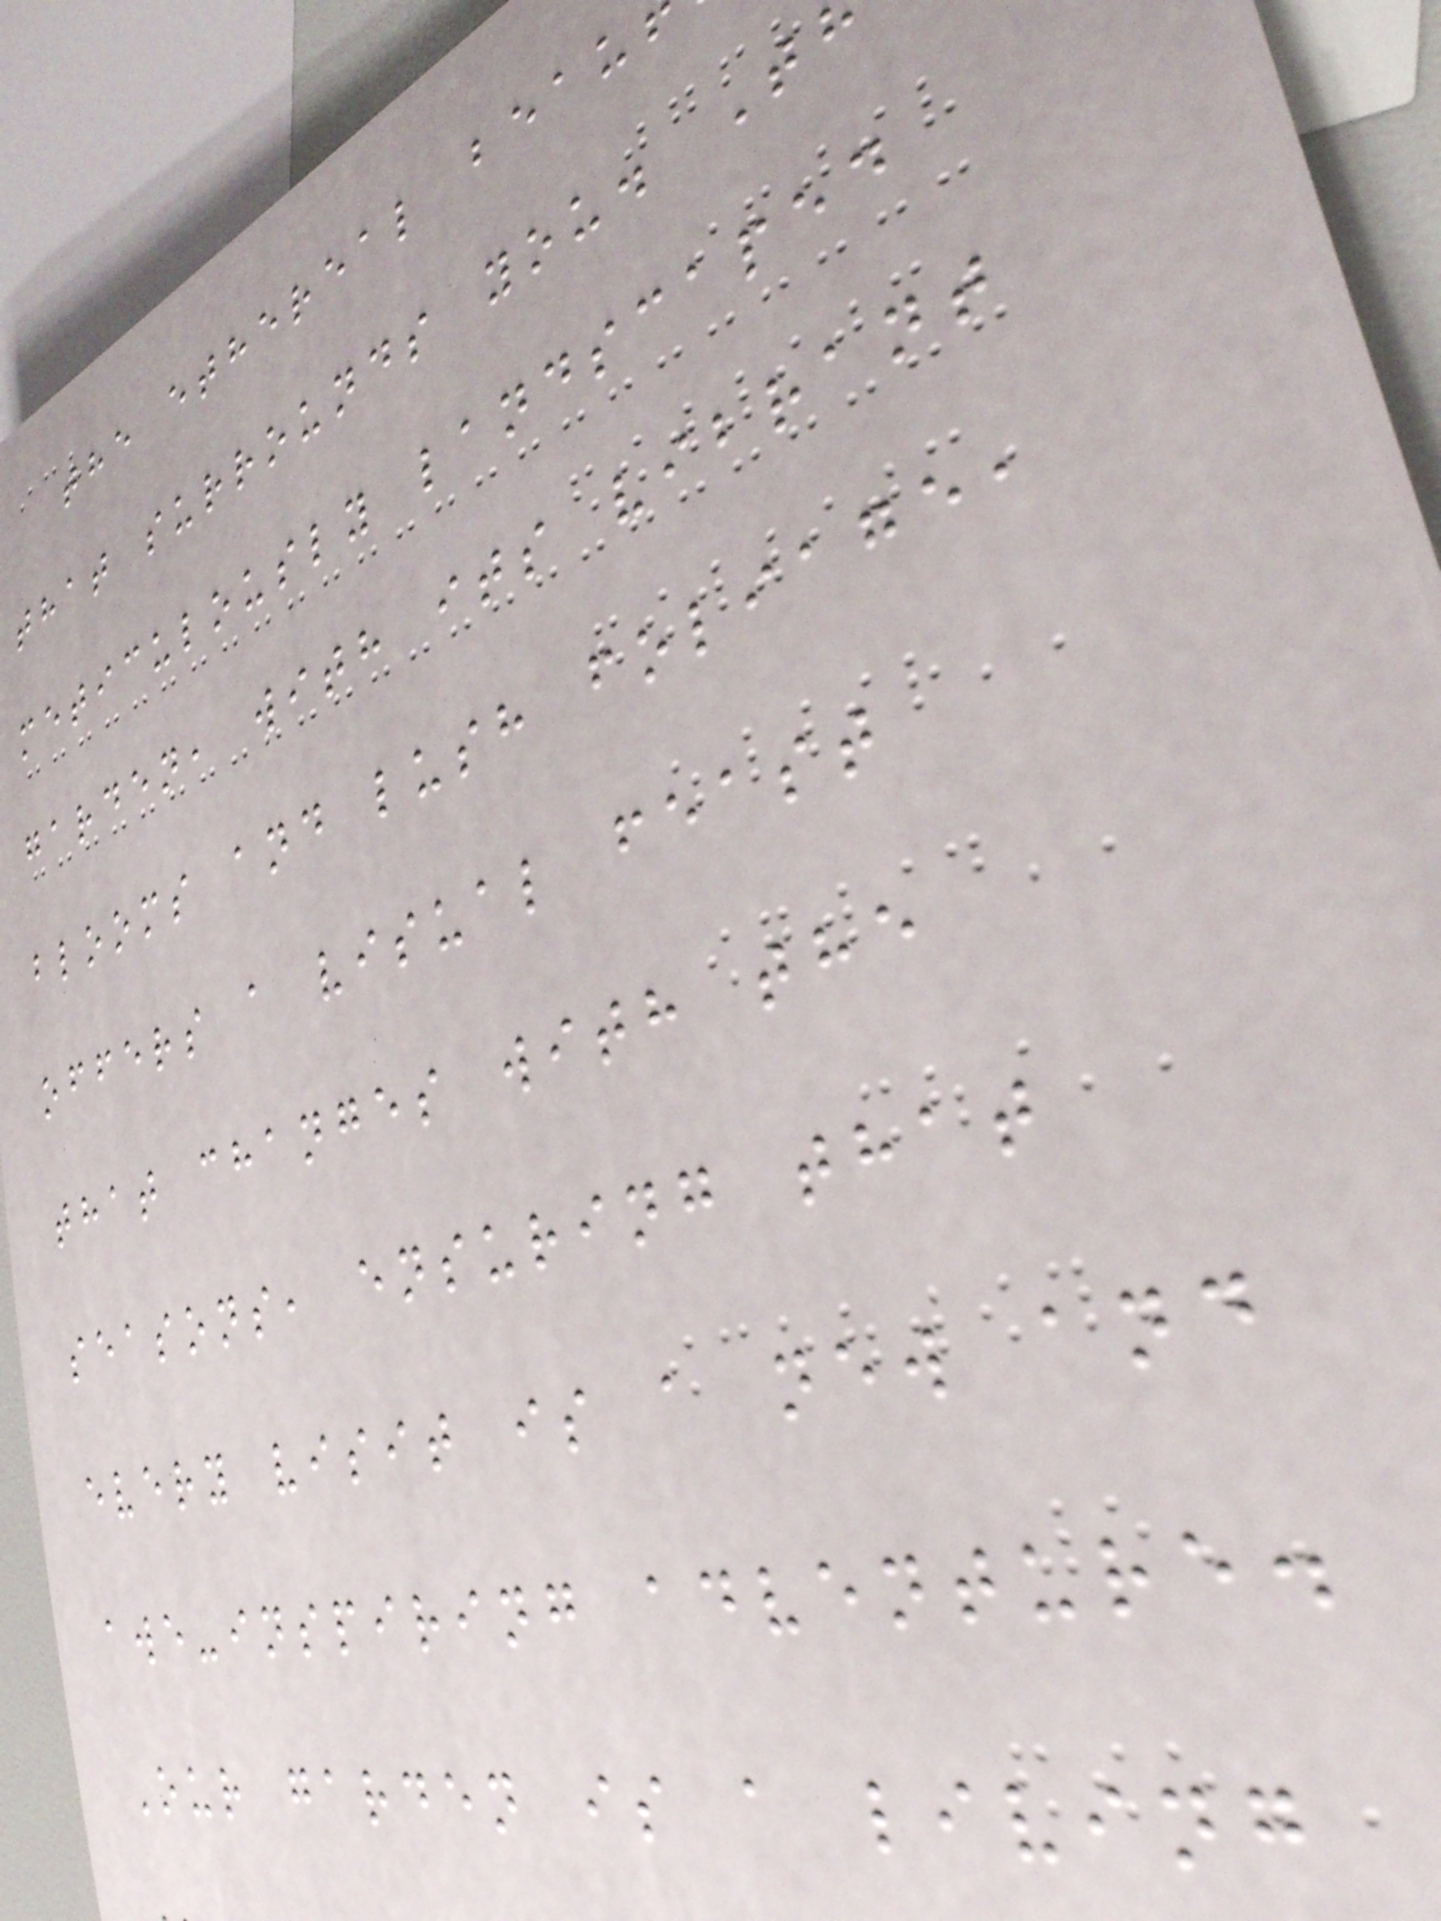the ethereal beau
that surrounds you. T
meticulously landscaped
garden, with its vibrant
blooms and lush foliage,
offers a visual feast
that changes with the
seasons, ensuring that
every visit is a new and
awe-inspiring adventure.
Our garden is a living
